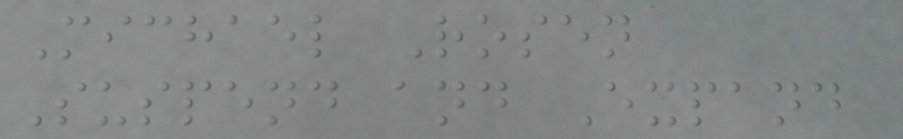Michael Rosen
Suspend and Expand
